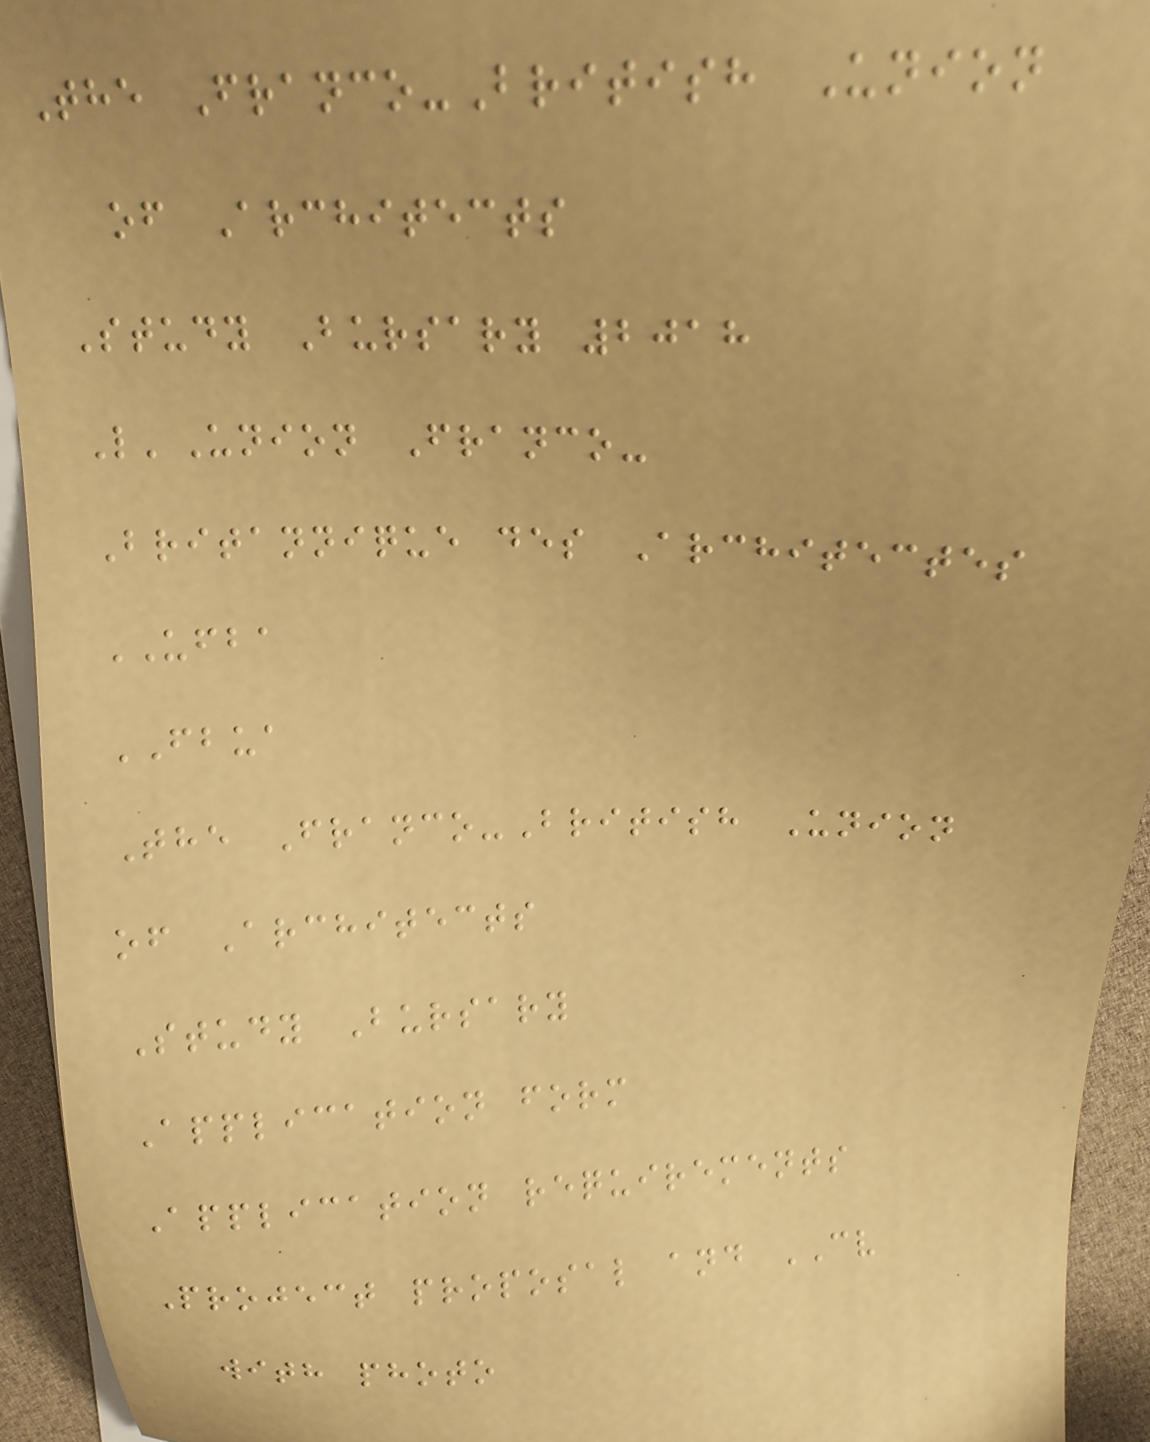The Franco-British Union
of Architects
Study Bursary 2018
L'Union Franco-
Britannique des Architectes
UFBA
FBUA
The Franco-British Union
of Architects
Study Bursary
Application form
Application requirements
Project proposal and CV
with photo
